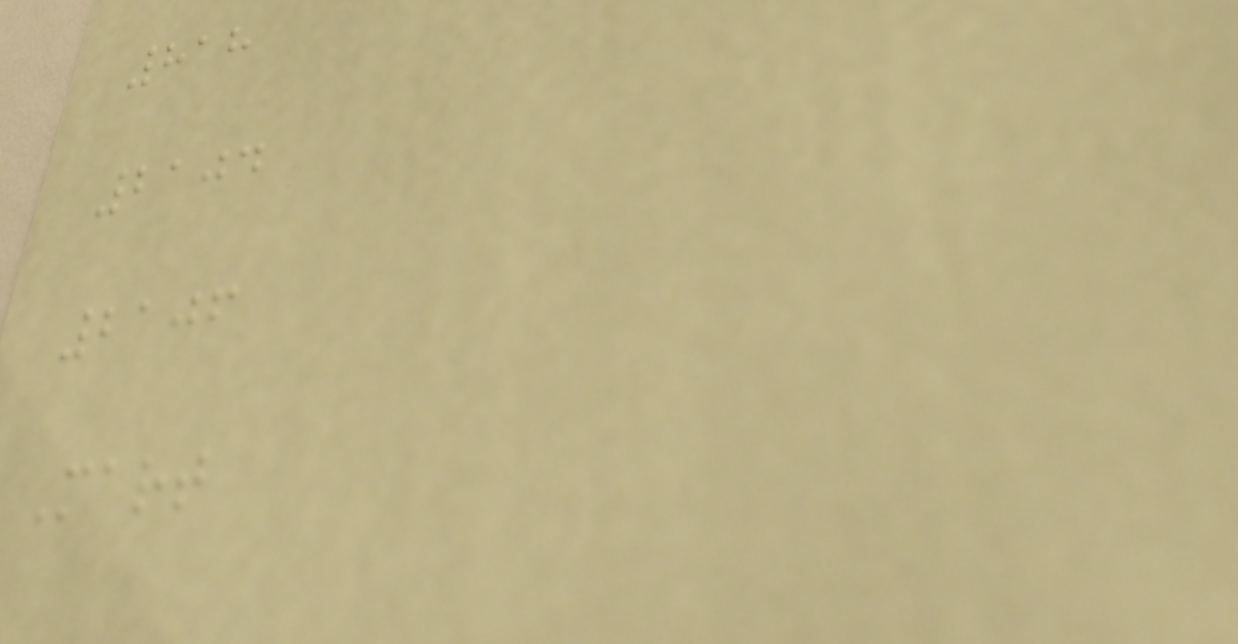818
2104
2106
Mart
